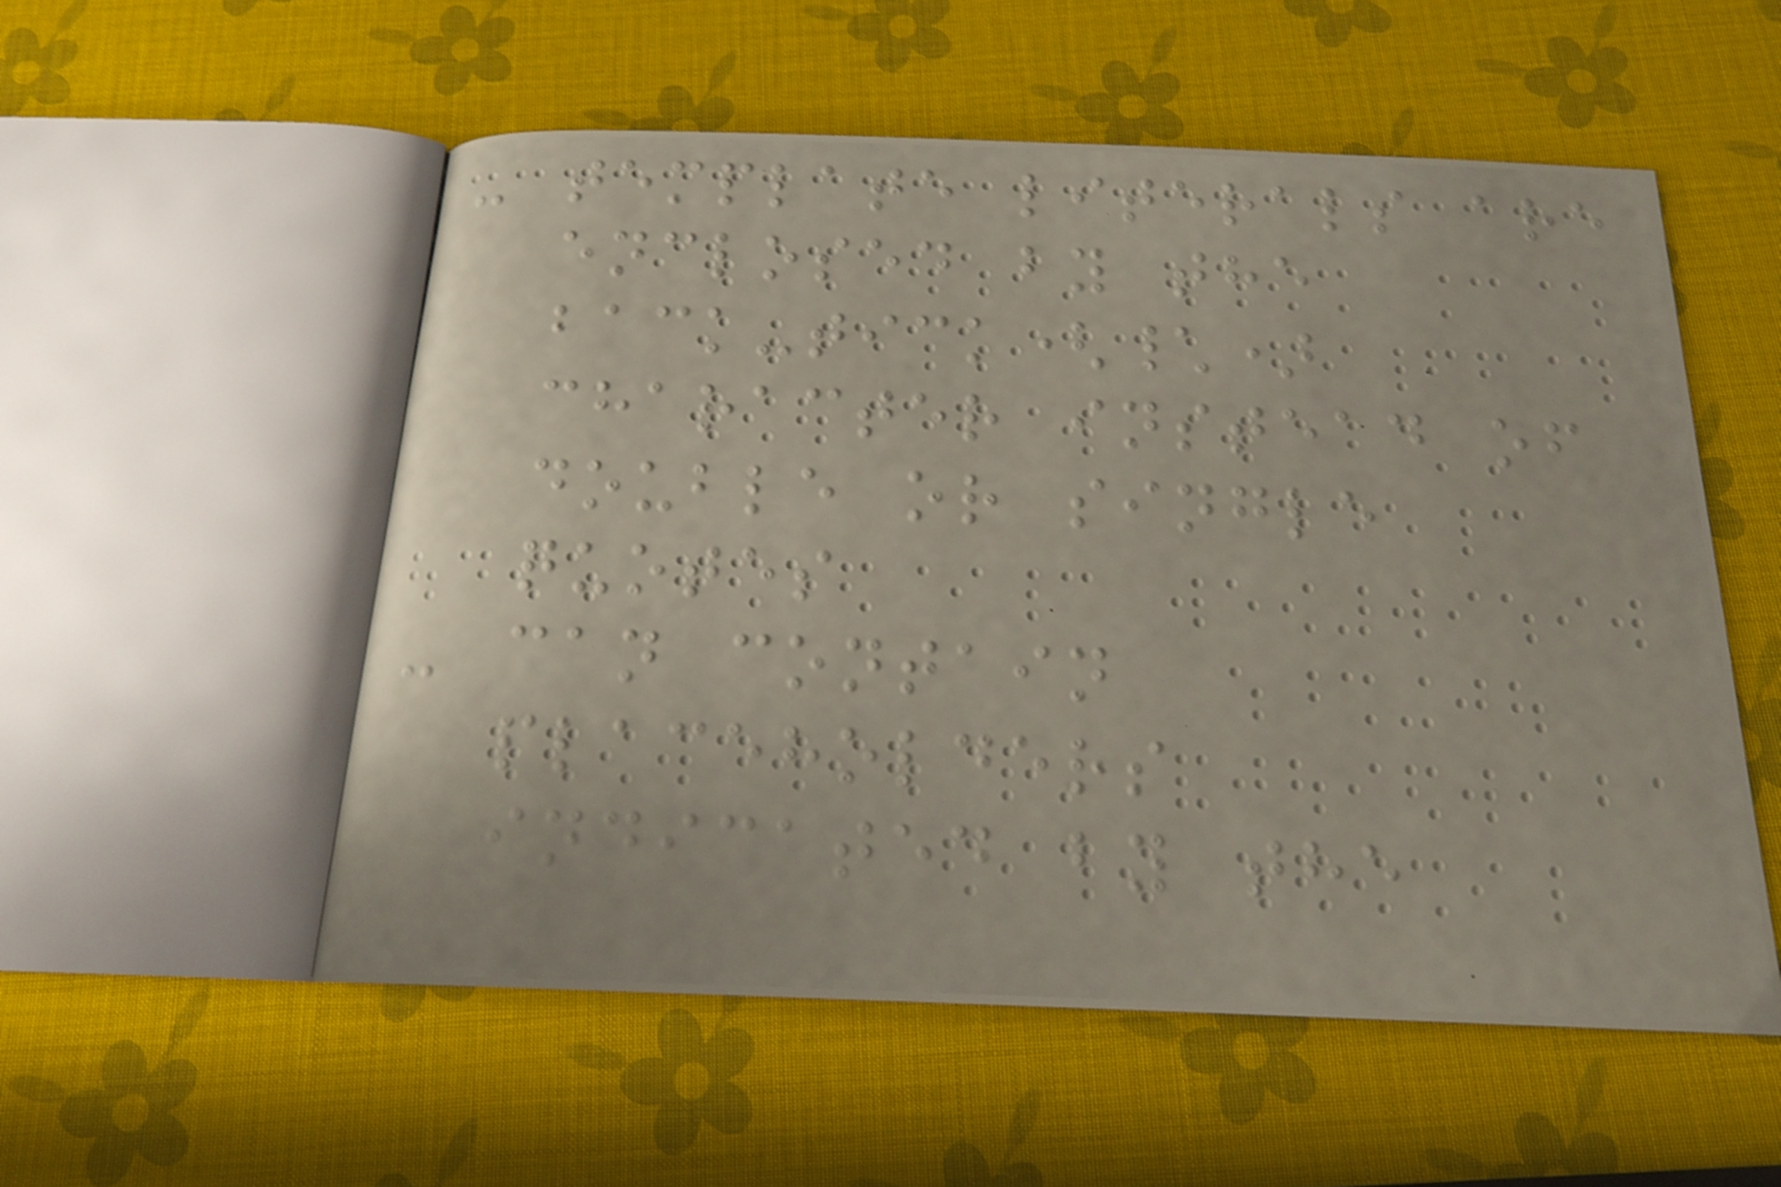- template literals are
enclosed by the
back-tick(\)
character instead of
double or single
quotes
- can contain
placeholders
indicated by the
